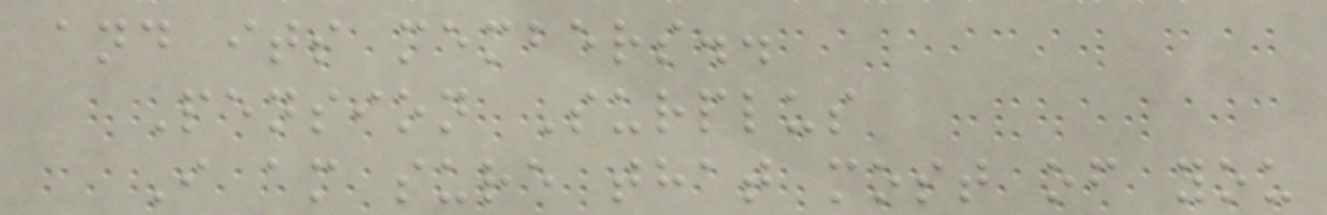and its members..
Pension Surplus
I am sure that most of you
